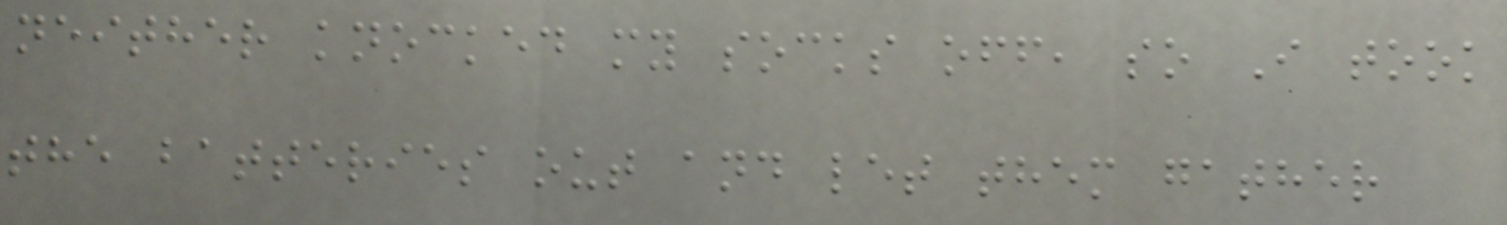neither knocked my socks off, so I took
the batteries out and let them gather
